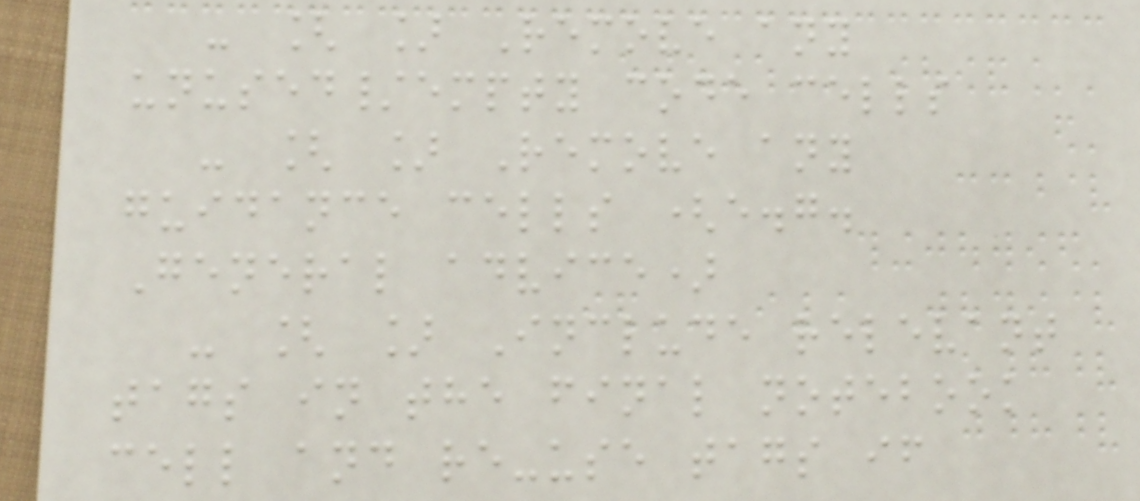- [ ] Remove any
unused/empty code cells
- [ ] Remove any
guidance cells (e.g.
General advice)
- [ ] Include relevant
tags in the final notebook
cell and re-use tags if
